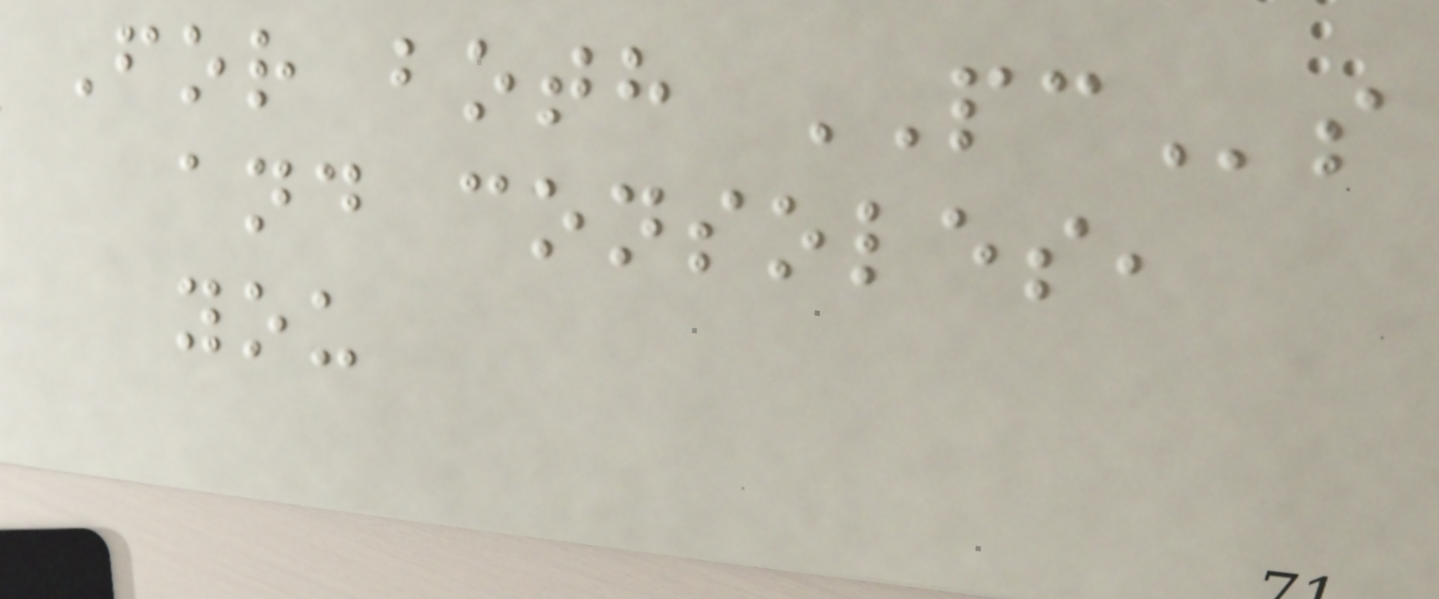For both PCs
and consoles,
you
